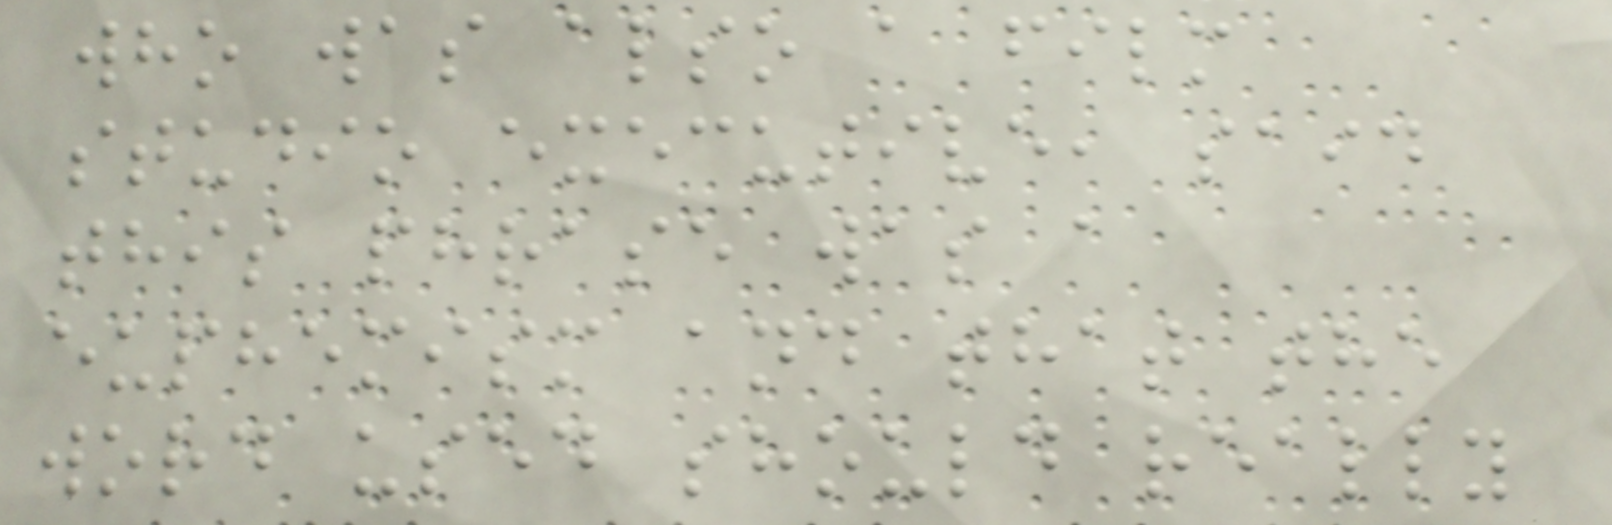who was also a film
studio executive, said
this phrase was a
euphemism and that the
word used should really
